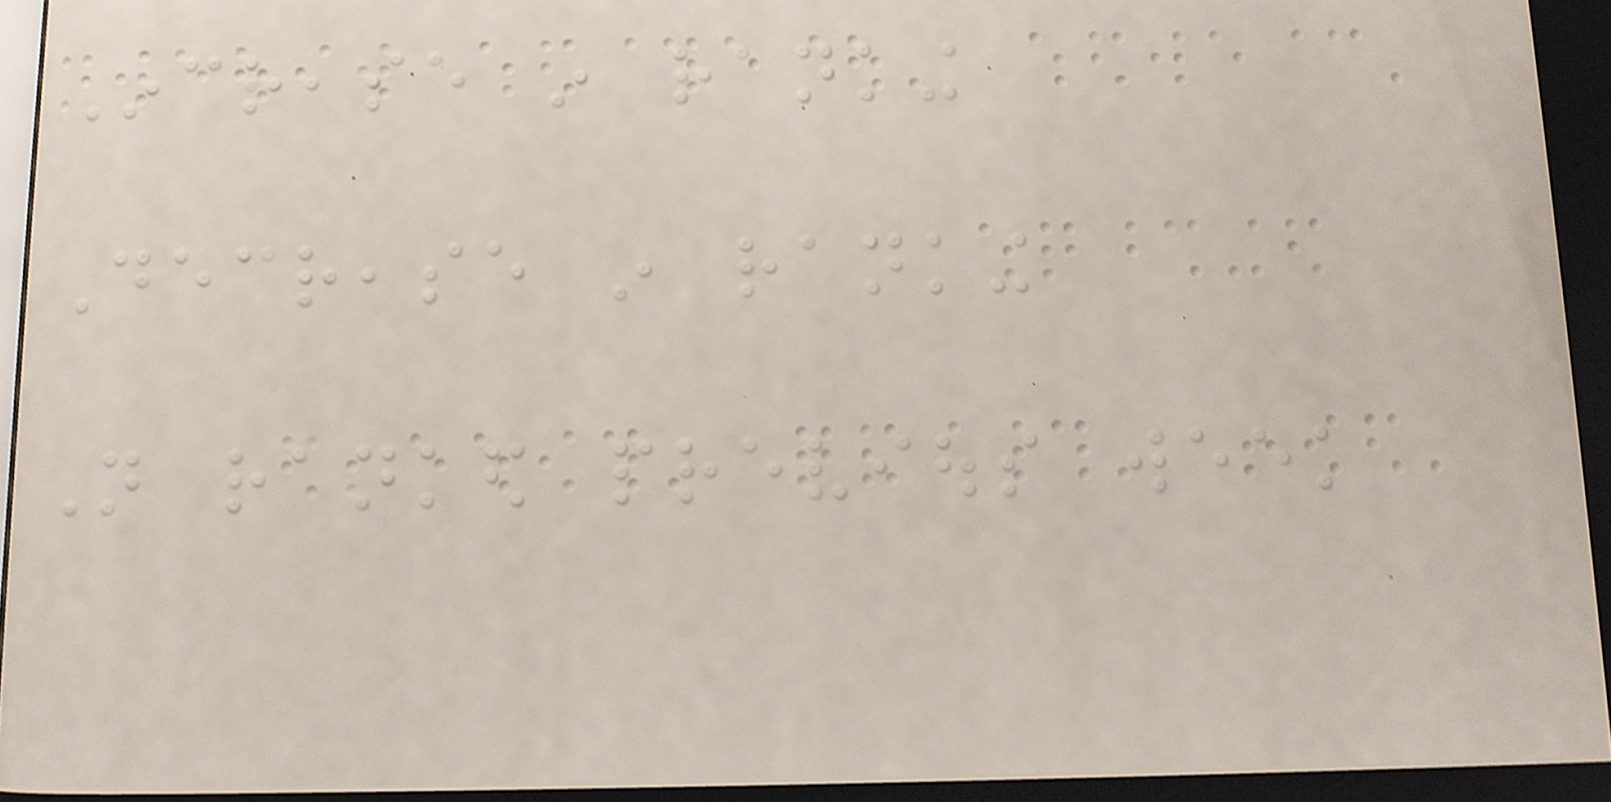Increase in ranking
Decrease in ranking
Not ranked previous week
